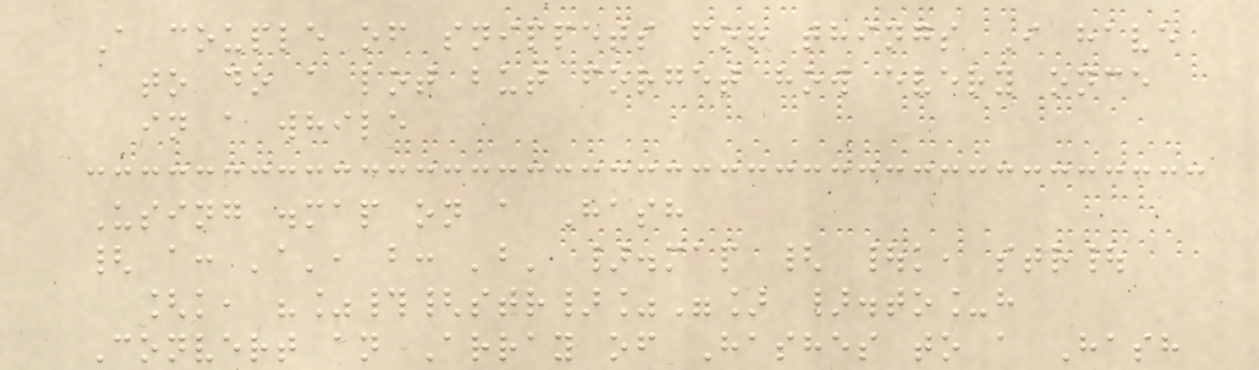A couple of snippets for things I have
to do a lot but forget how every once
in a while
Using .map on a Hash
{ a: 'a', b: 'b' }.map { |k, str|
[k, "%#{str}%"] }.to_h
Convert an Array of Hashes to a Hash
